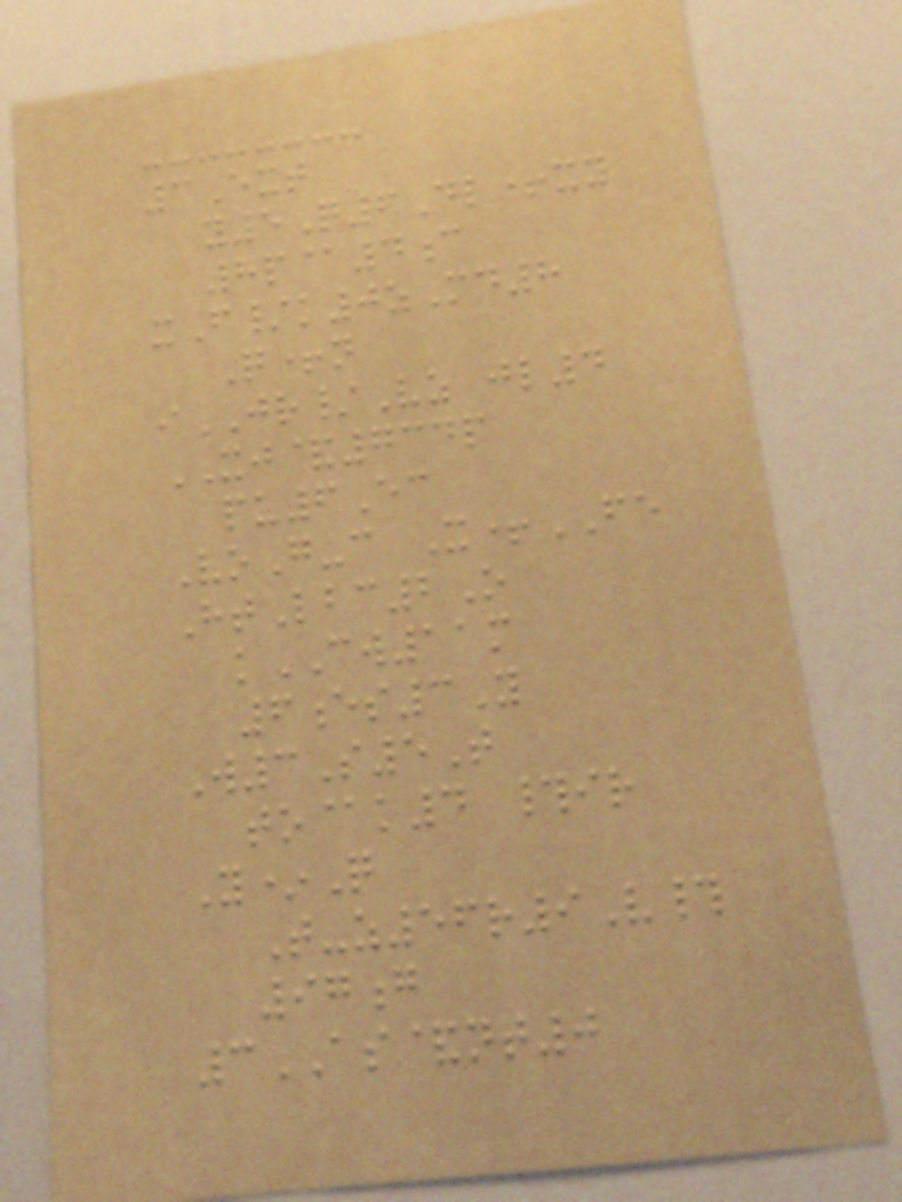3Ext
y5Q6Dl+xy
8p@4c
xF/k0zMd8
Q+n
iJR/Vz jl4
XJ&734p
pu6Ec
VoG-c X+FE
HtLbc2O
kCW11m
6es3Y
W3S5T
to@k4 #ir
Y*Q
T-z56r9V#
97g
3AS&nt0
